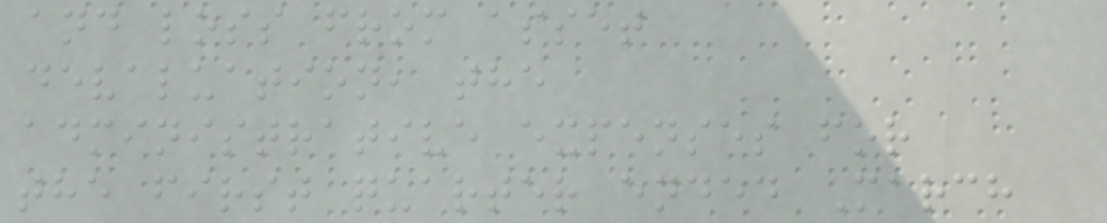and loss from asset
devaluation, the
administrative expenses for
the first quarter ended March
